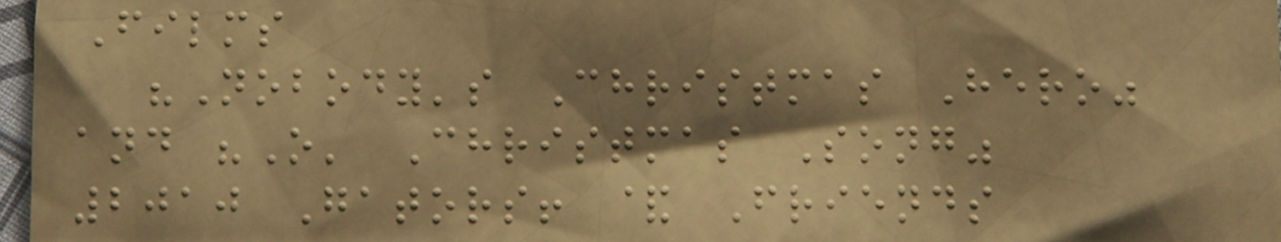Films
"Nobody's Christmas Hero"
and "O' Christmas Song"
2010 Gators! & Friends
